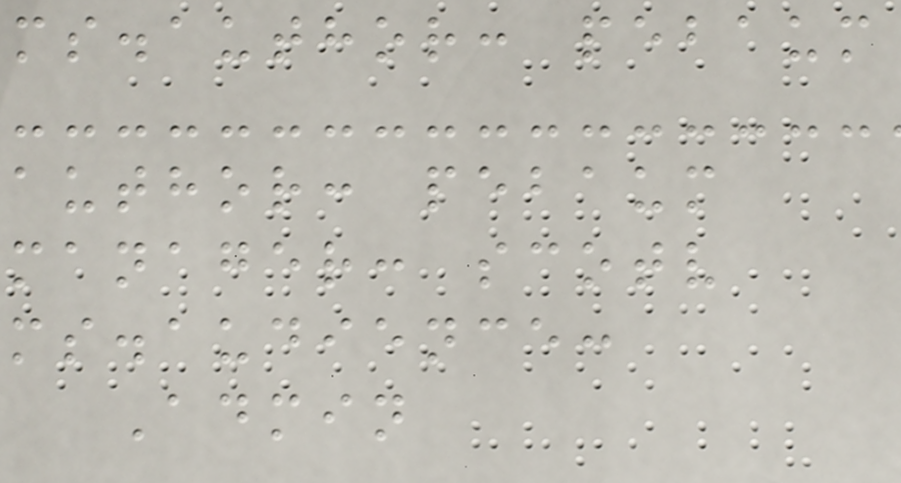ms.author: pebaum
author: pebaum
manager: scotv
ms.audience:
Admin
